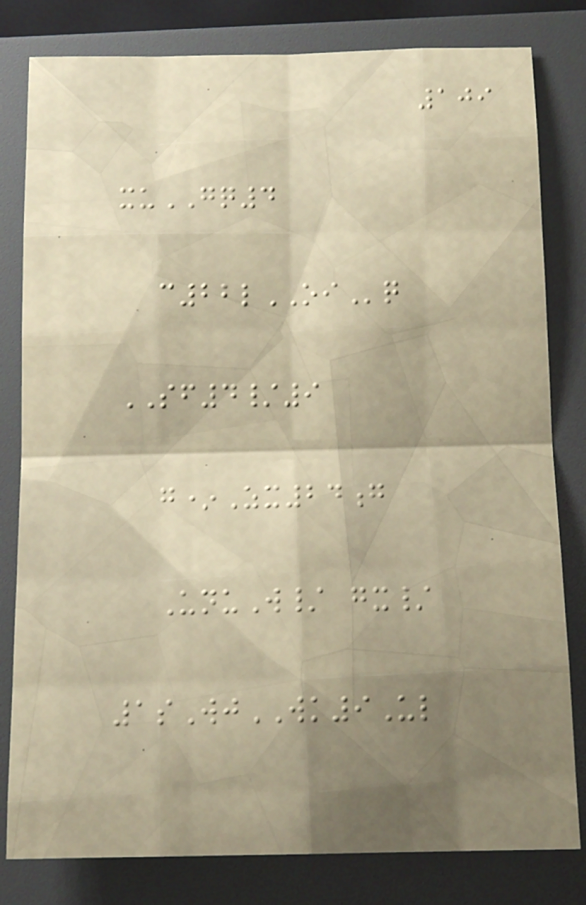109
xuGQ4
c22lOIq
SF4/9
g*Zx24g
UnuW/ gx/
1sWjWK9Ul
